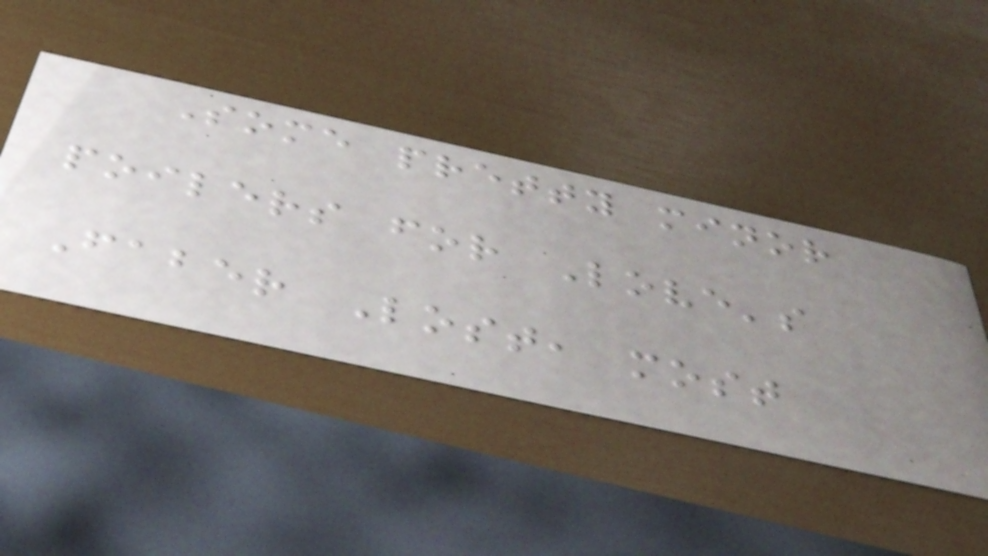Some pretty minor
poilers for Love's
Faber Lost, most
